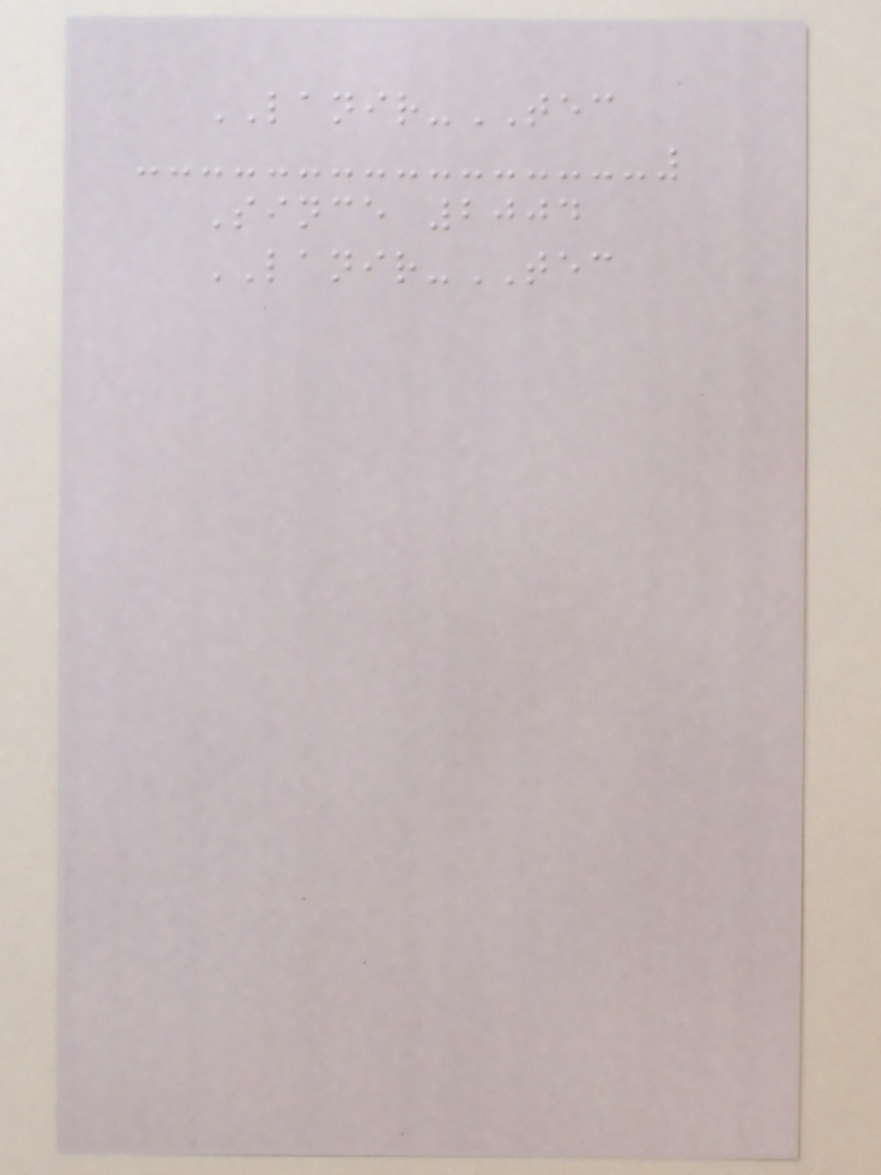LANIR-TEC
Since 2004
LANIR-TEC
